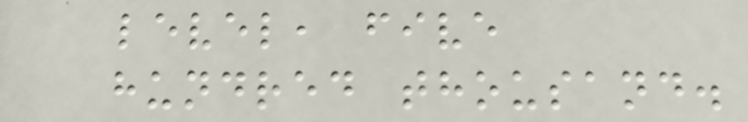level, five
hundred thousand.
